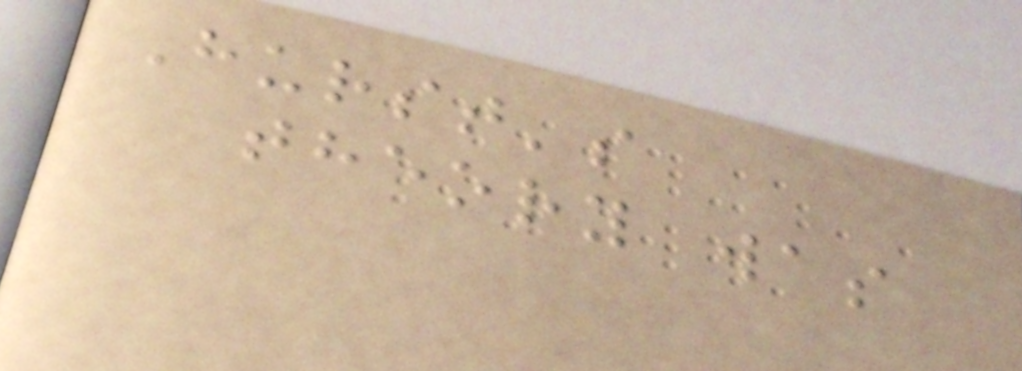Hurst's
theory was
